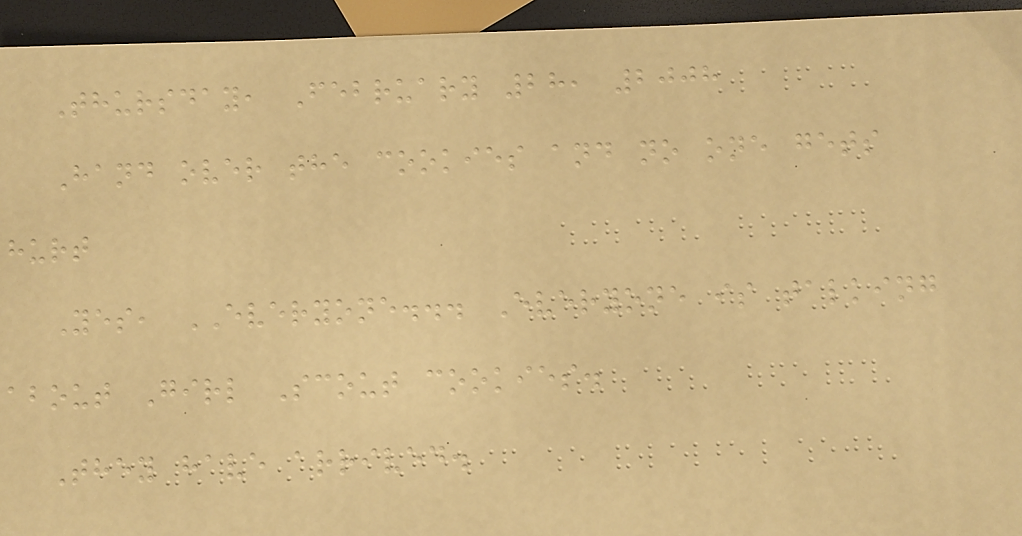Thursday, February 28, 2008
Hand over the cookies and no one gets
hurt
Yes, EVERYONE... Everyone is talking
about Girl Scout cookies.
They have arrived.
